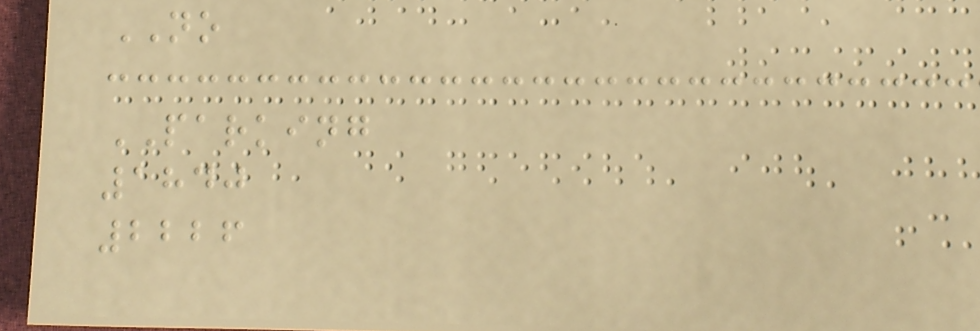NO
PARKING
1840
2226
